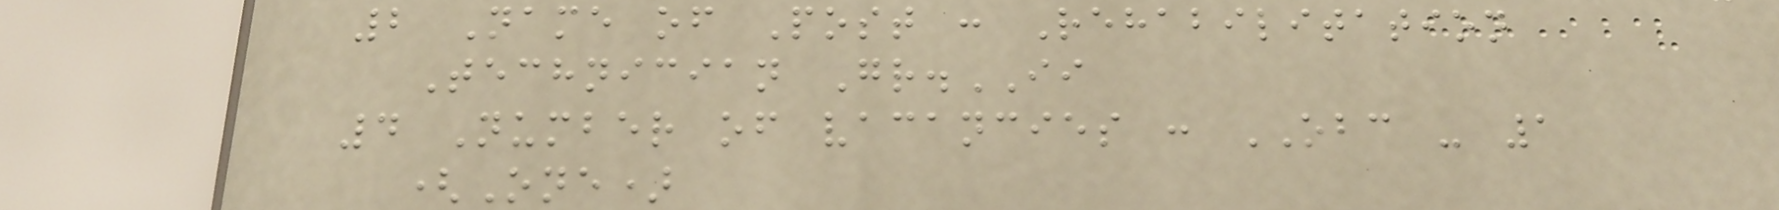2 Name of Post : Rehabilitation
Technician Gr.II
4 Number of vacancies : OBC - 1
(One)
